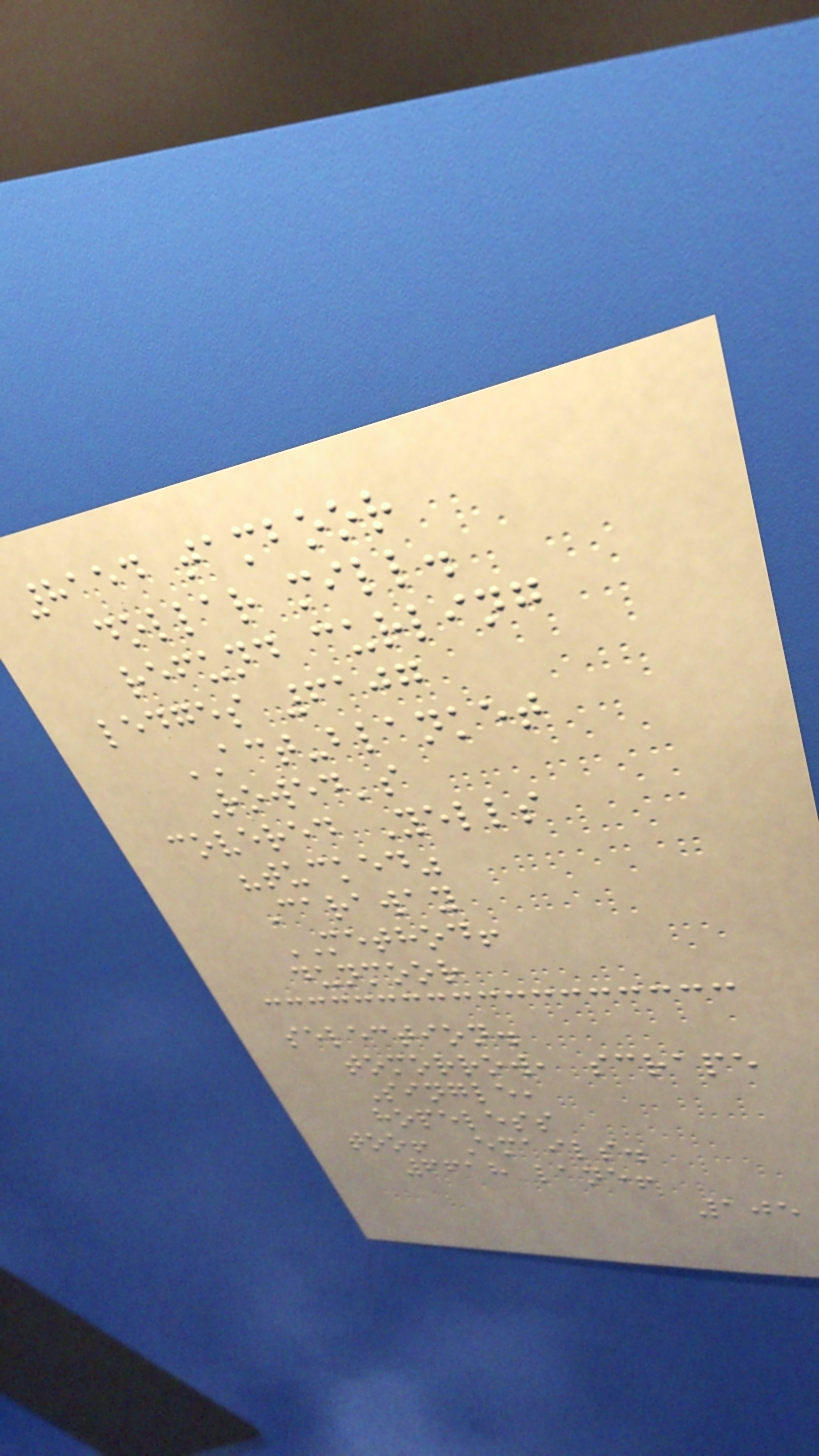8154 tamboor
dollar mill.
refund curling
ledges 6107
ACT-blanket
Rowed's
covered Yells
"tucked"
Caraway
METHOD!
dunmoor
selection.
tomorrow, scrape
Single,
hopeless
too! Emails.
6618 lane!
105
